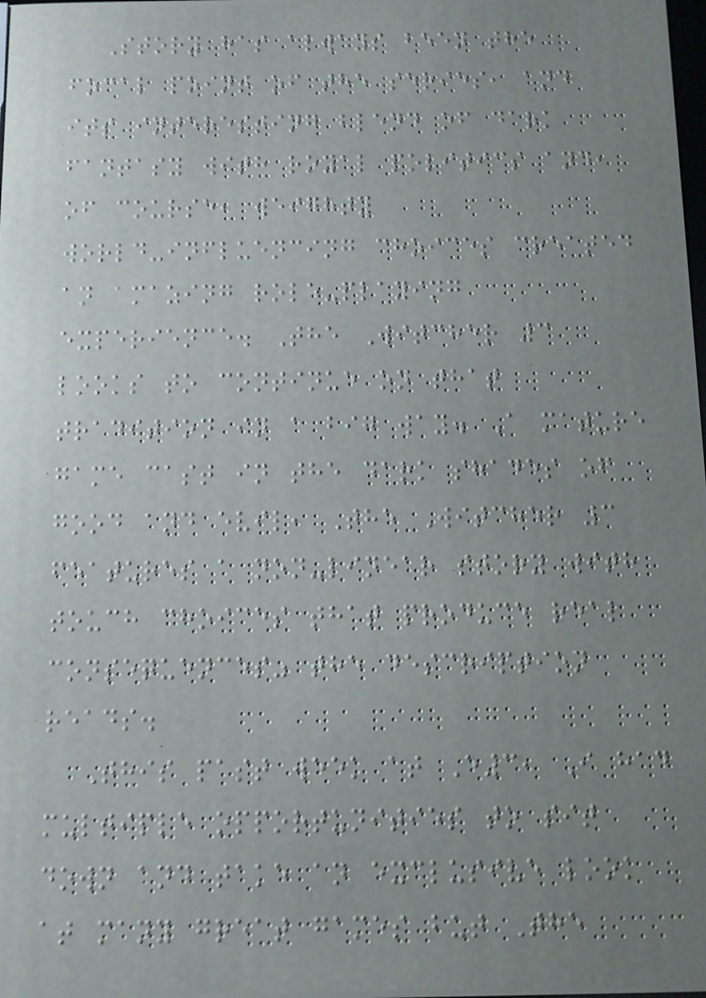Story has always been the
focal point of the series, and
its interesting blend of dark
fantasy with royal politics and,
of course, weighty
world-influencing choices created
an amazing role-playing
experience. The Witcher 3
looks to continue on that
tradition in a big way. A mature
game cast in the dark shades of
good and evil, The Witcher 3
features a non-linear story with
touch choices that produce real
consequences" the description
reads.
This past week at E3, I had
multiple opportunities to sit
down and take an exclusive look
at many great games but The
